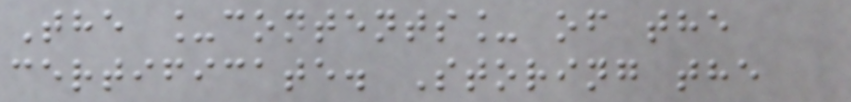The _contents_ of the
certificate. Storing the
